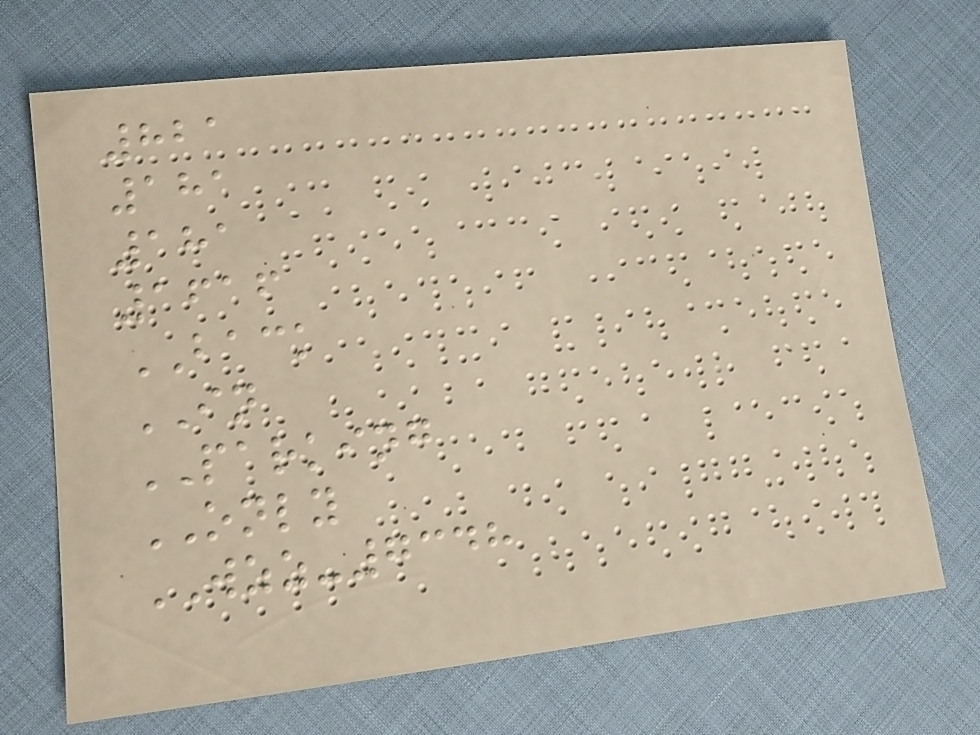821
181
181
1616
BACK
IN
PARKING
ONLY
WZZ-7348
